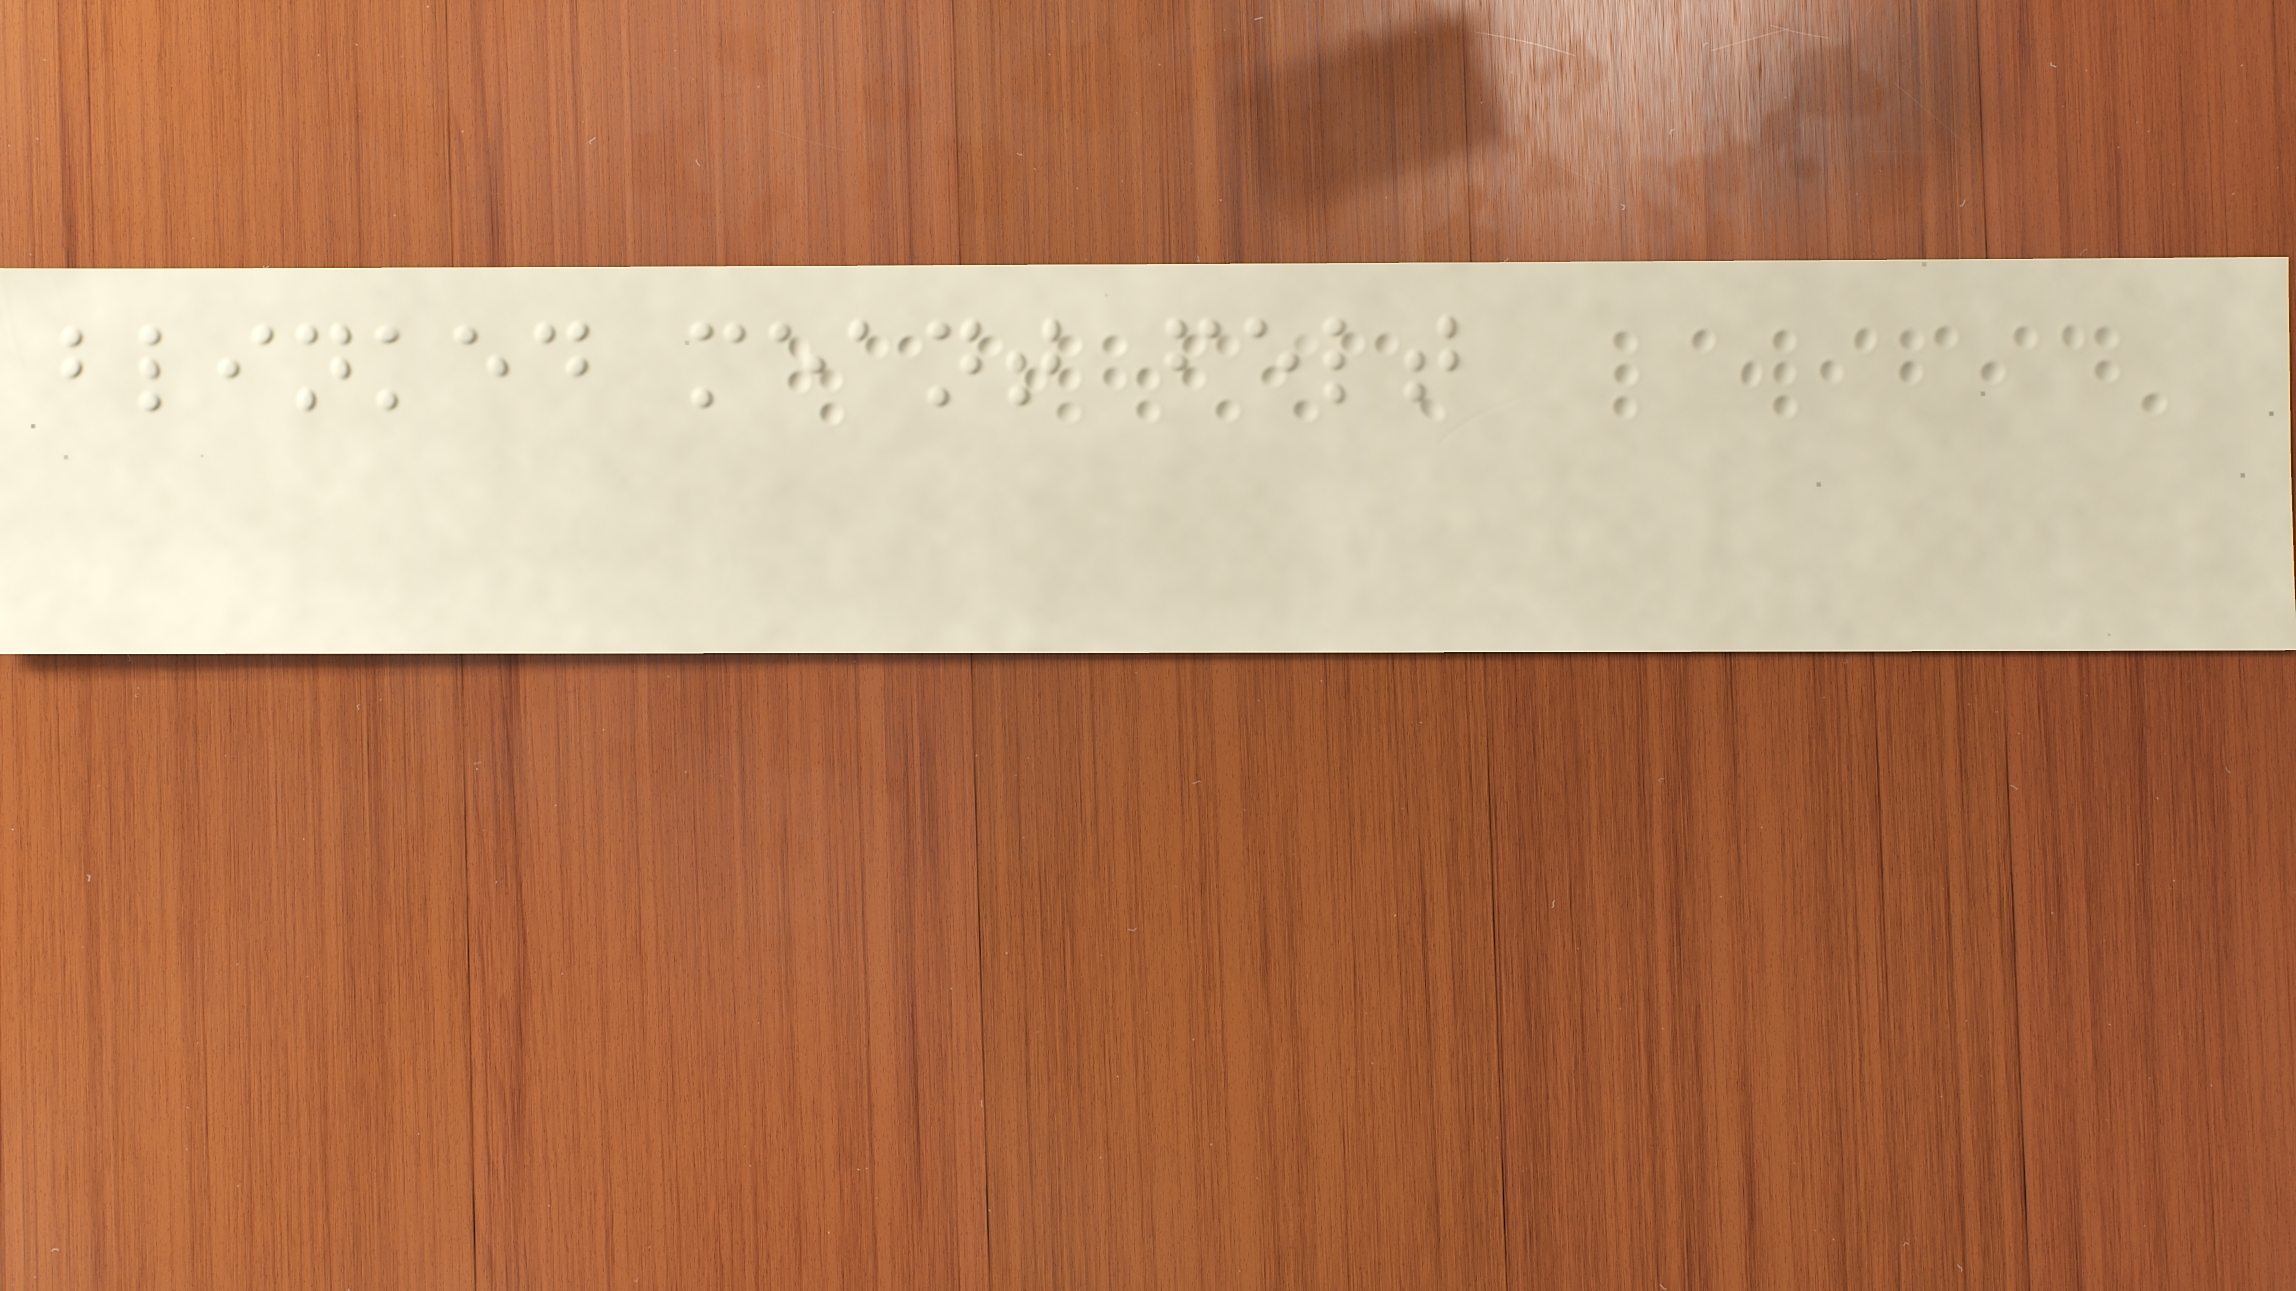blinked meant felt
